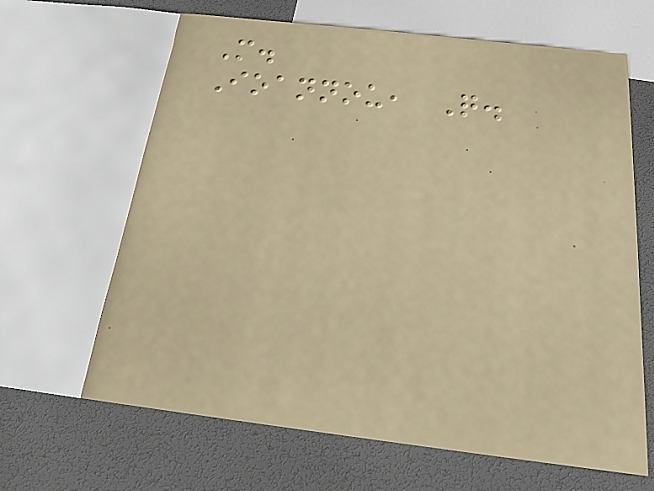M.
Ioannou, Q.
